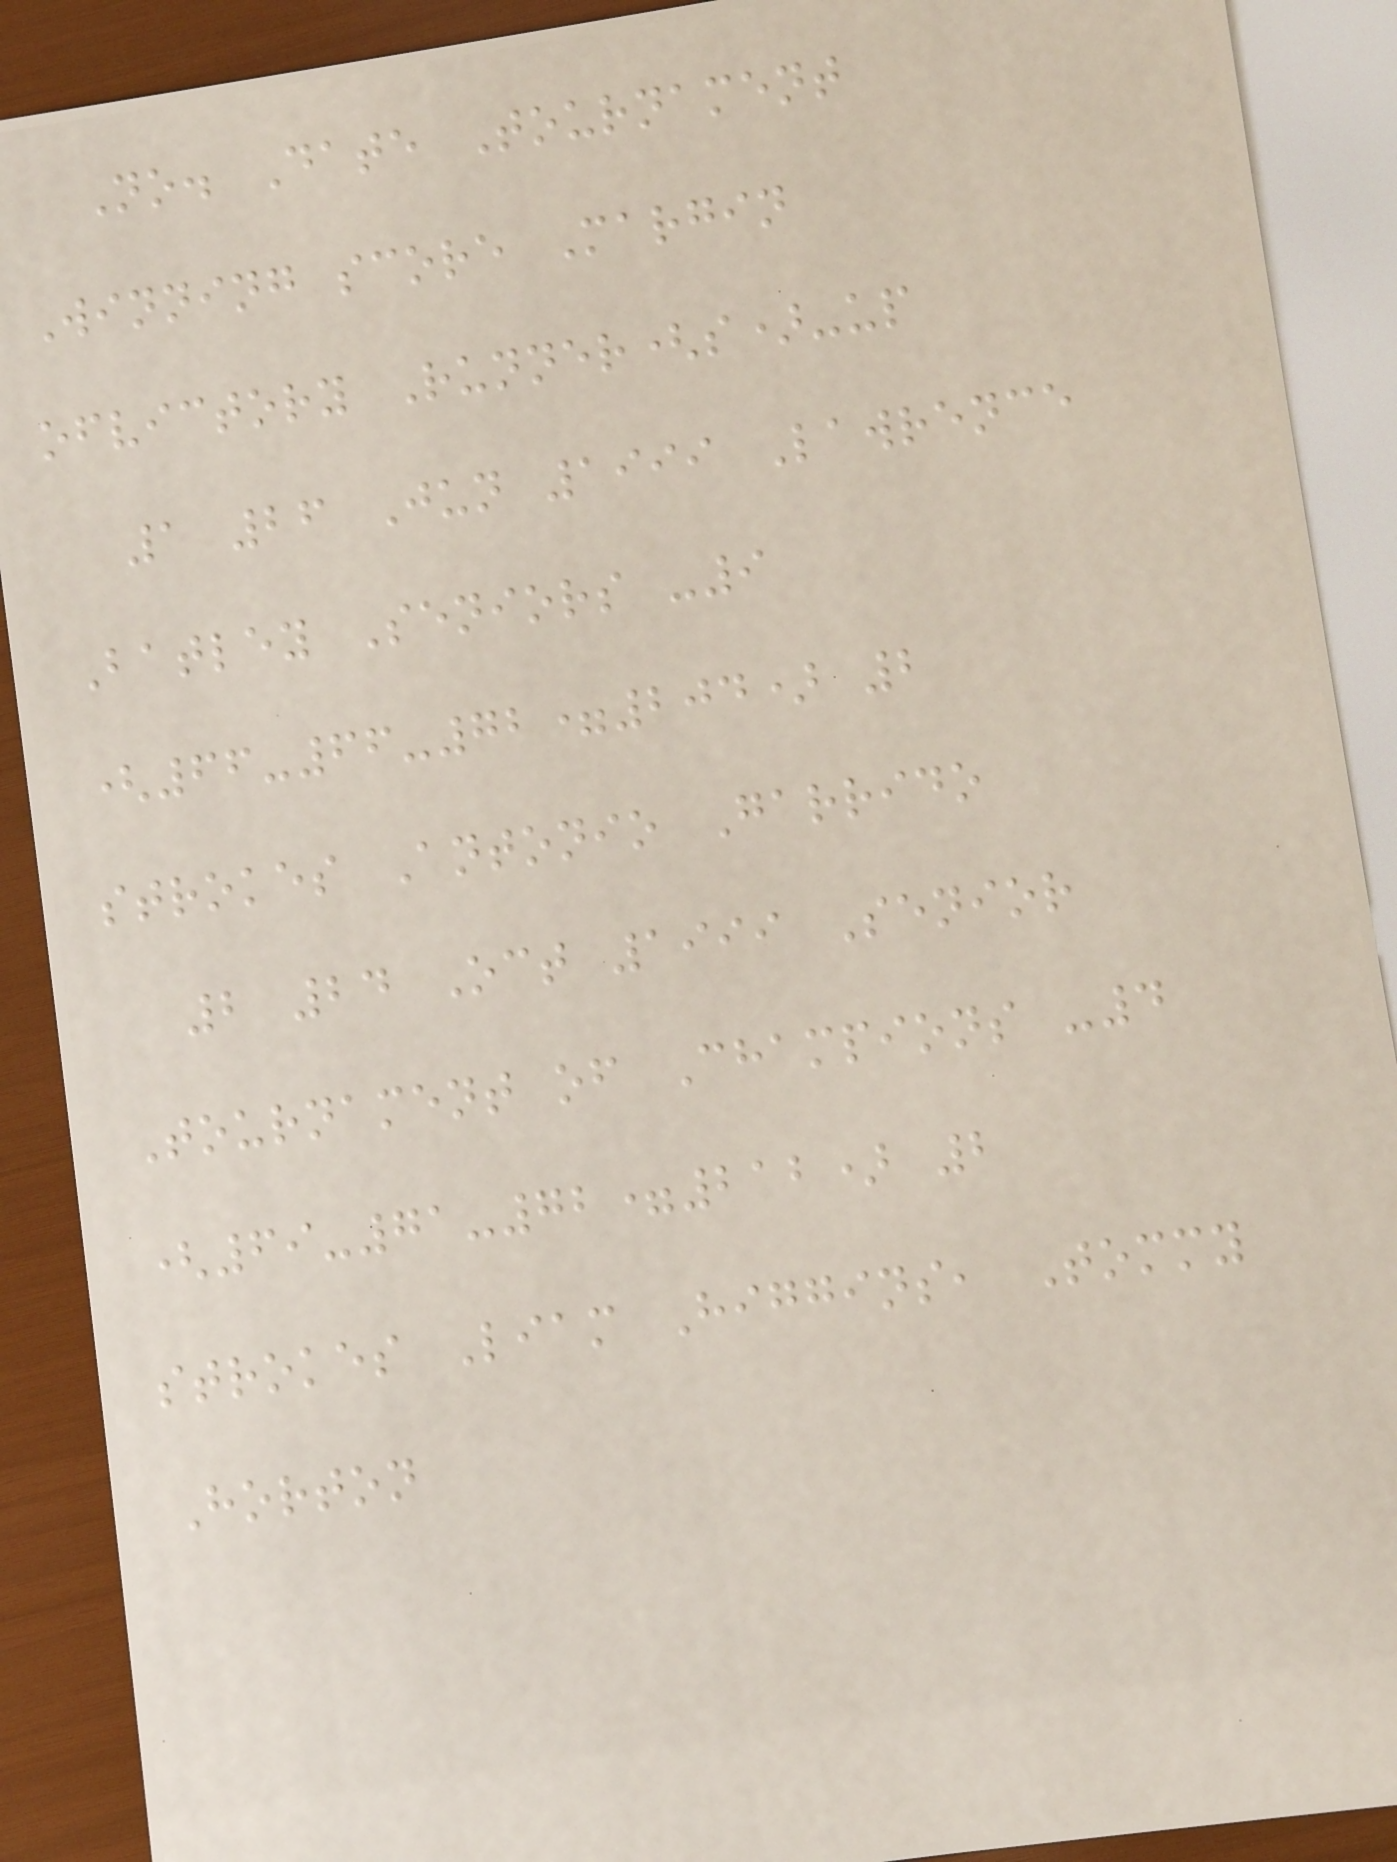No. Date Tournament
Winning score Margin
ofvictory Runner(s)-up
1 26 Jun 1999 Lawrence
Batley Seniors -9
(66-66-72=204) 2
strokes Antonio Garrido
2 24 Oct 1999 Senior
Tournament of Champions -4
(69-71-72=212) 2
strokes Liam Higgins, Tommy
Horton
